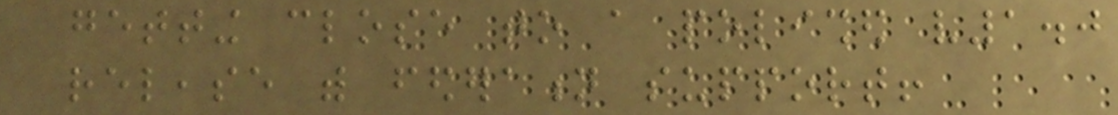getting close to a polished v1.0
release with federation support!
